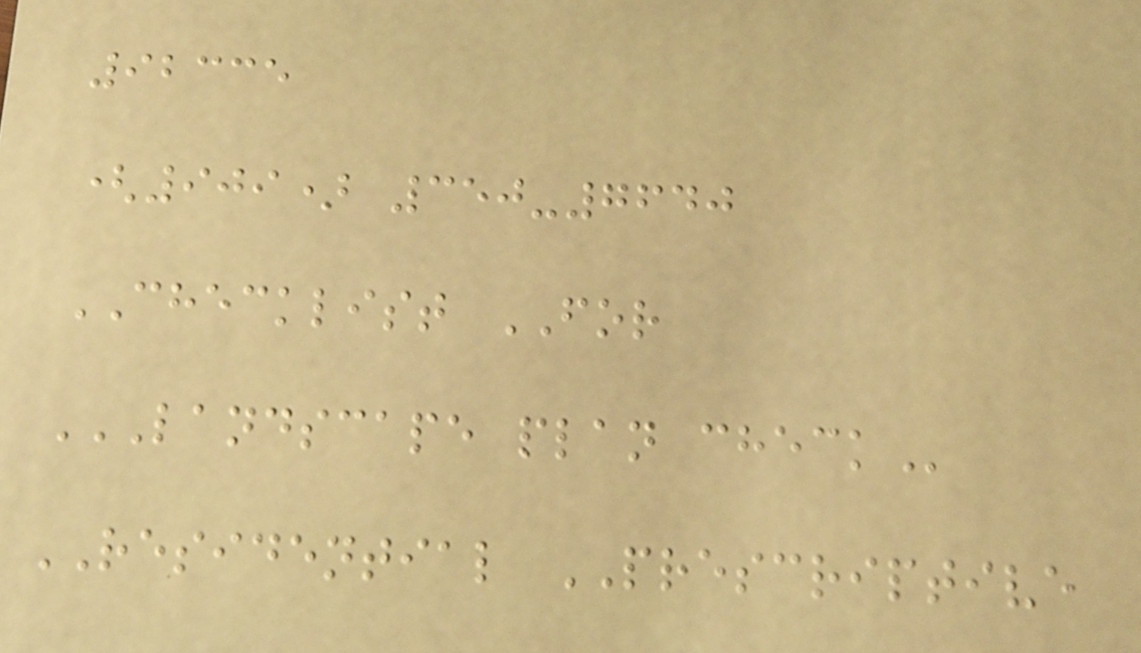92335
(909) 350-7640
CHECKLIST FOR
LANDSCAPE PLAN CHECK
RESIDENTIAL PRESCRIPTIVE
